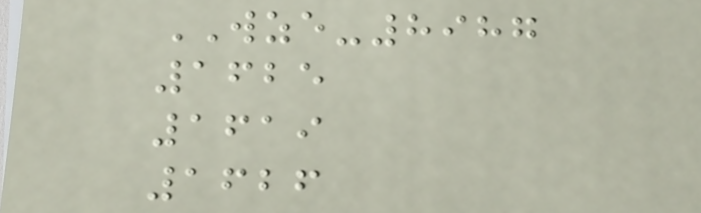WZE-8987
1625
1619
1626
